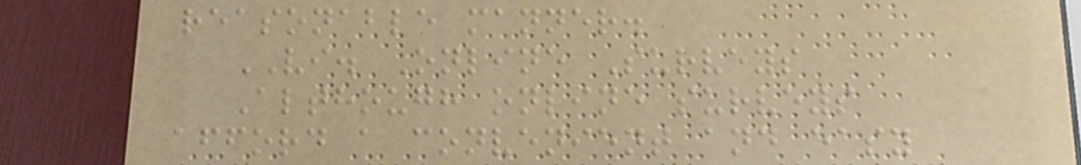reasonable manner.
VI. Online Surveys
Although online surveys
afford a convenient and easy
